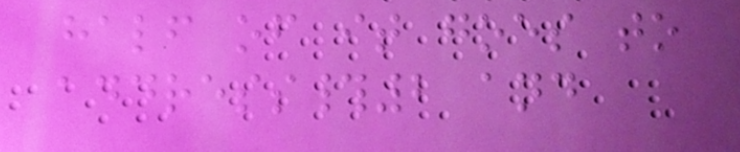half of it goes to
address#2 and
